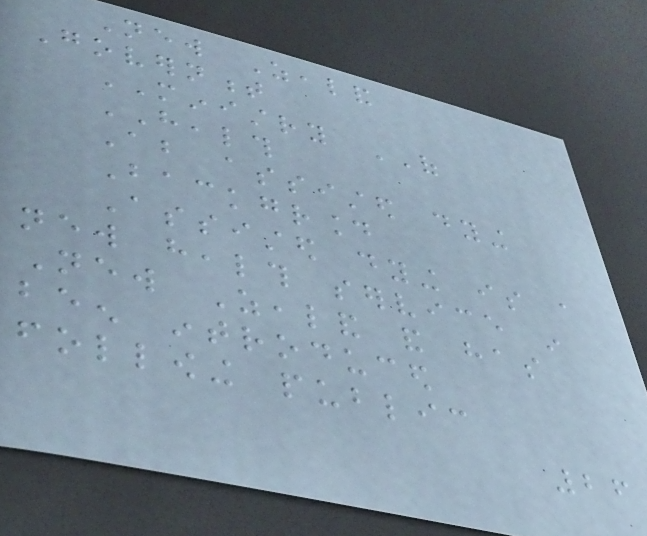New Zealand
Government
MINISTRY OF
HEALTH
About assisted dying
Background
Assisted dying is a
new health service in
New Zealand and has
been introduced
following public
26
